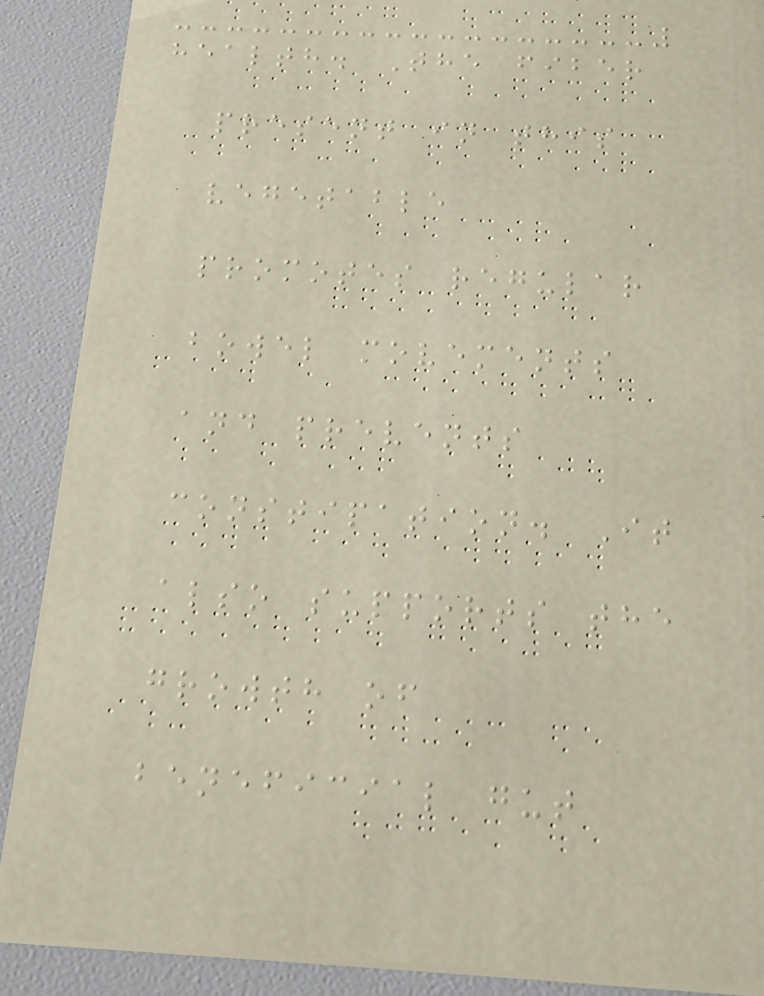health. The fiber
present in this
vegetable
promotes regular
bowel movements
and prevents
constipation. It
also supports the
growth of
beneficial gut
